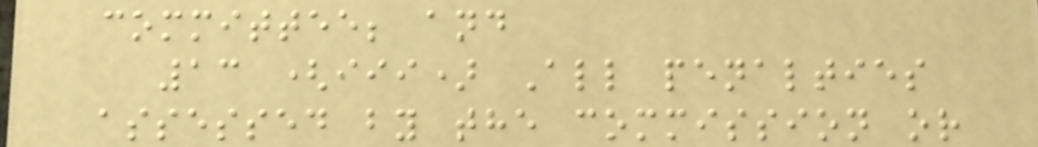committee; and
13 (iii) All penalties
assessed by the commission or
